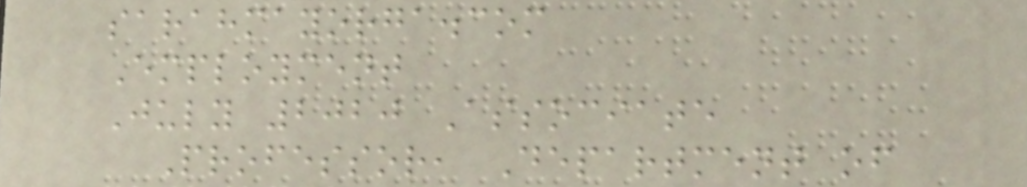sarahmayorga.com
Employment
July 2020 Associate
Professor, Department of
